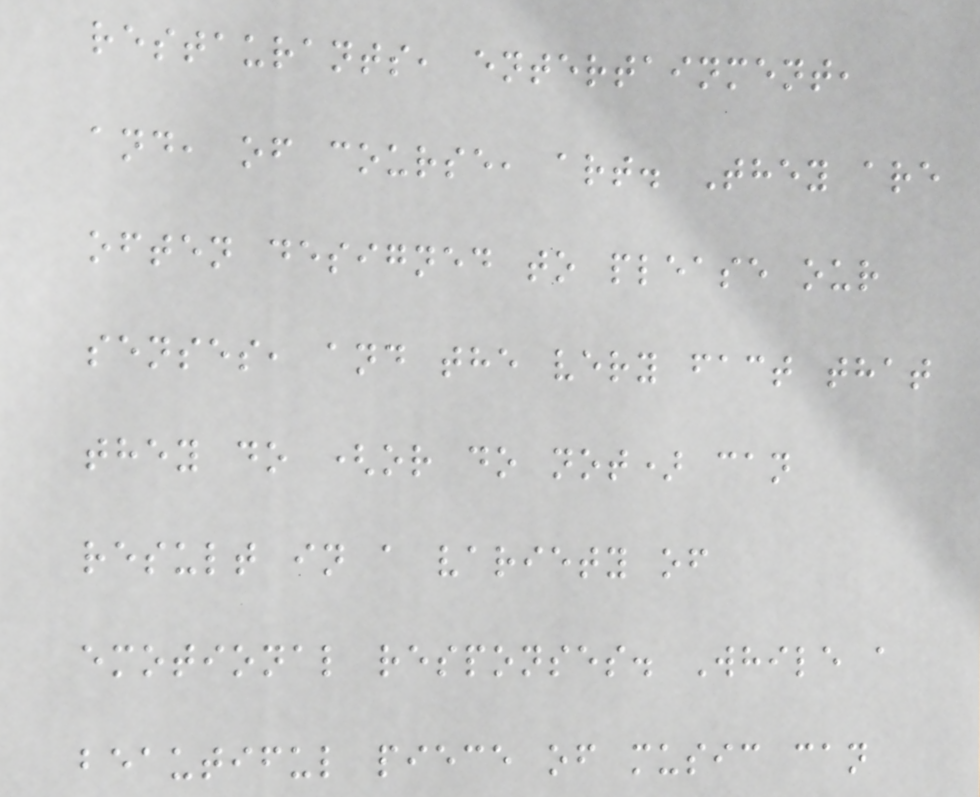restaurants, entertainment,
and, of course, art. They are
often designed to please our
senses, and the very fact that
they do (or do not) can
result in a variety of
emotional responses. While a
beautiful piece of music can
